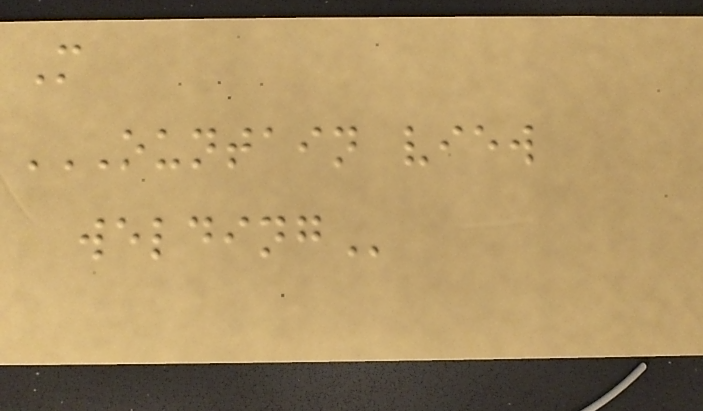M
OUNTAIN VIEW
WELDING
